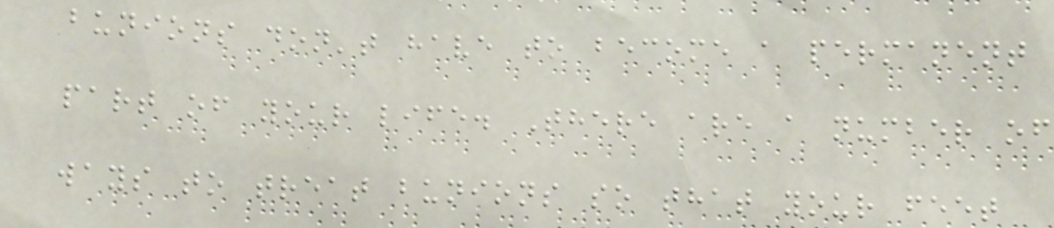bunions don't have to become a permanent
part of your life. There are a number of
ways to treat bunions so that your feet
